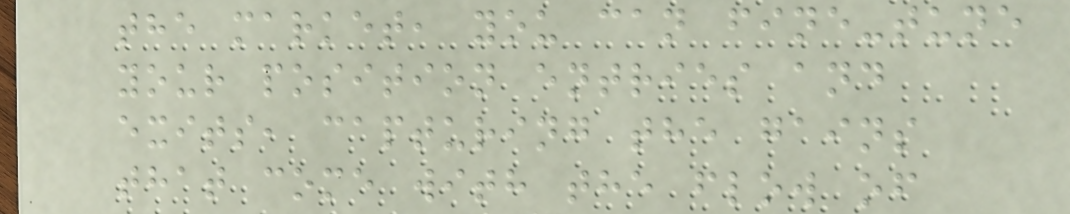the market, you can fine-tune
your position entries and
exits, capturing the gains
that come with the flow of
